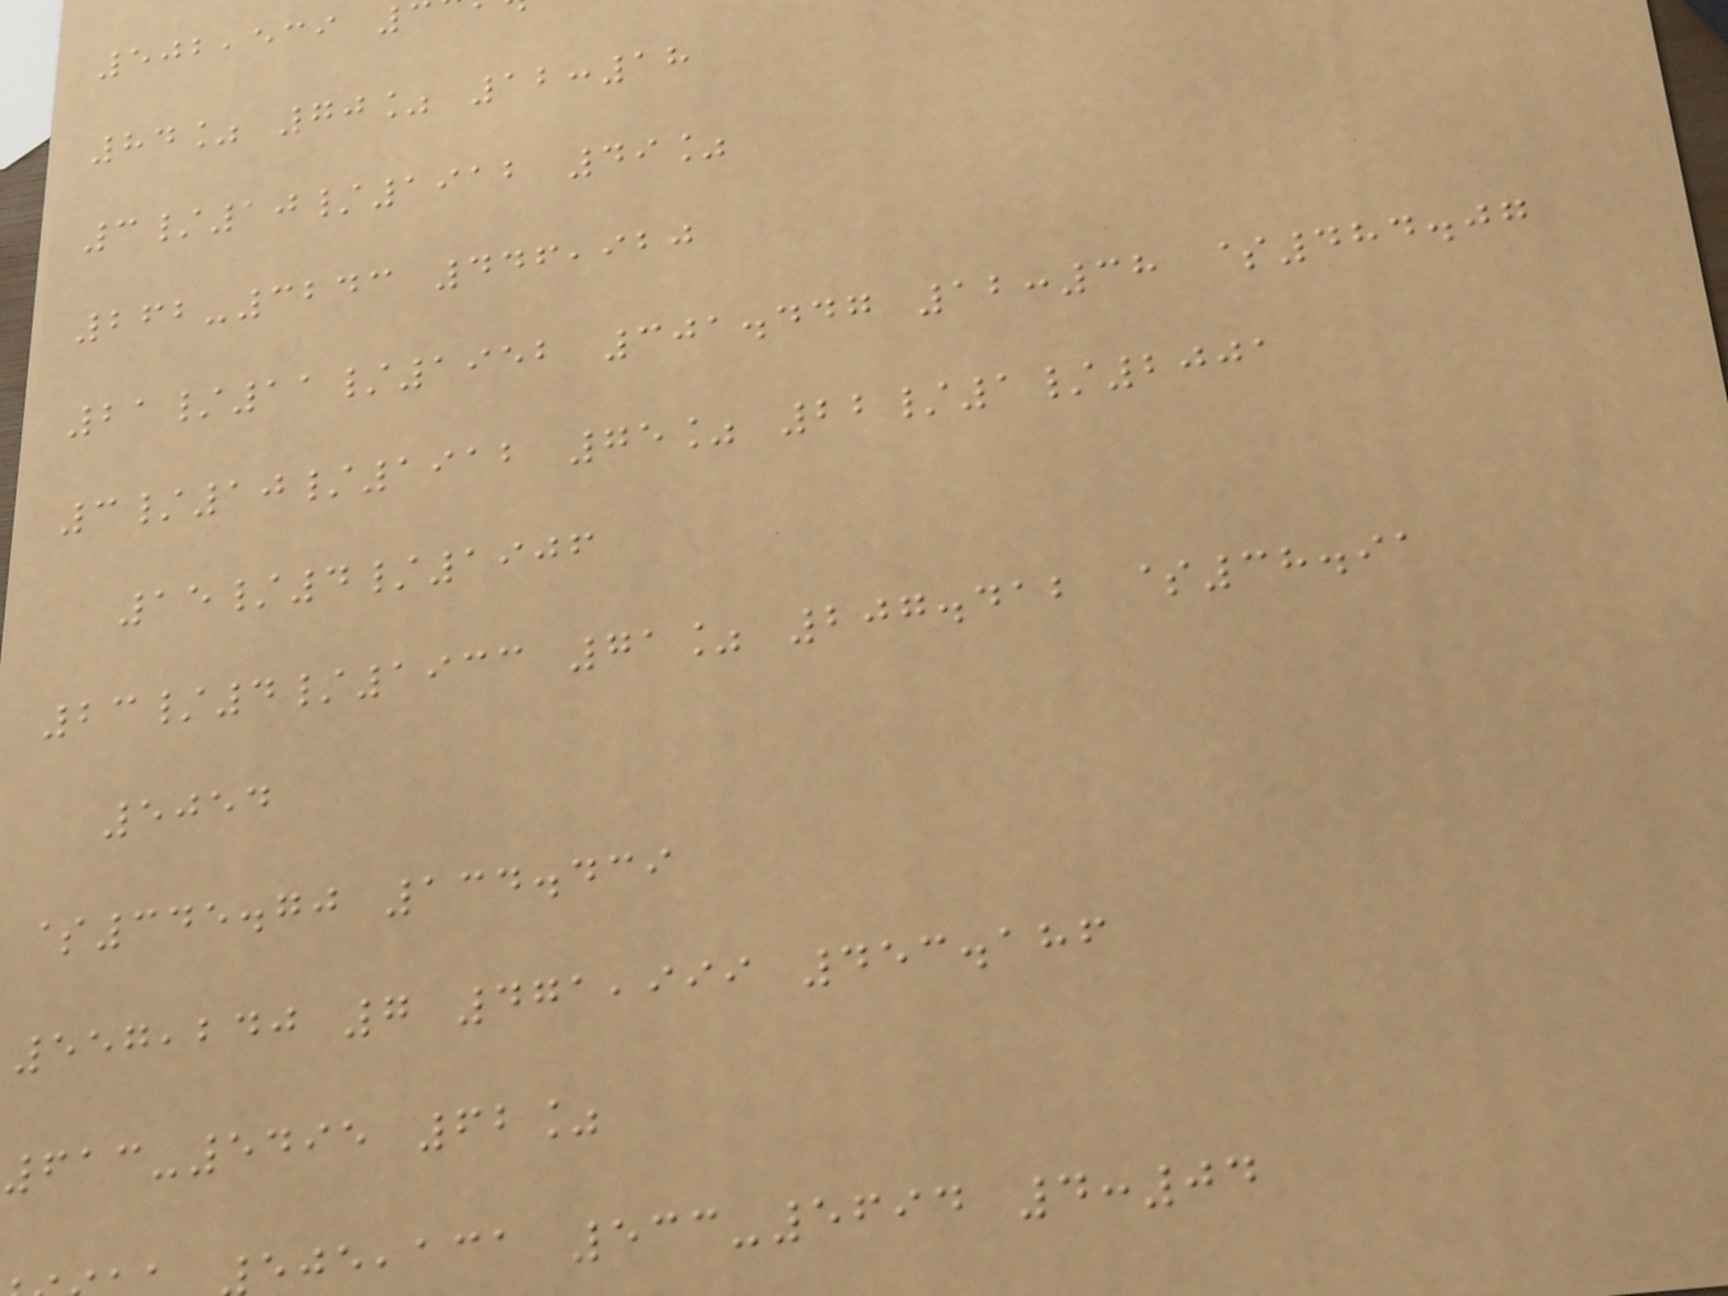502,539
84% 70% 12:18
3/10/1912 49%
262-3243 446,920
21/11/1952 301.447 12:38 $484.07
3/10/1912 75% 22/1/2001
15/4/1906
23/4/1933 71% 207.412 $38.91
5054
$345.70 134.439
557,240 7 471,999 453.186
613-5495 62%
,aca 533-5694 4:04
